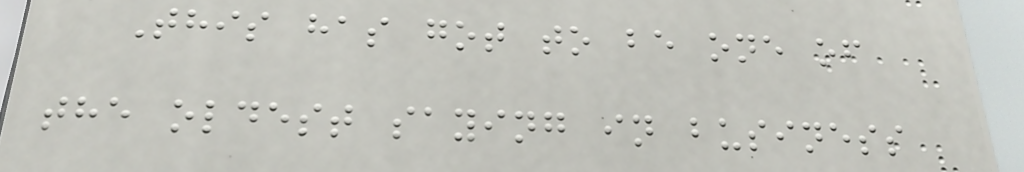This has got to be one of
the oldest saying in business
